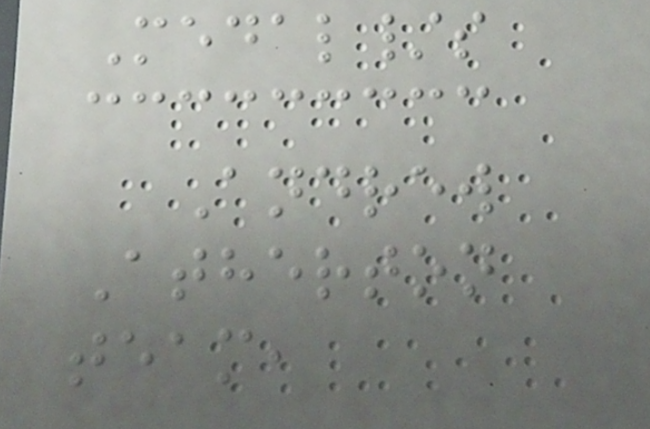Medal/s
Andrew
Atherton
team,
